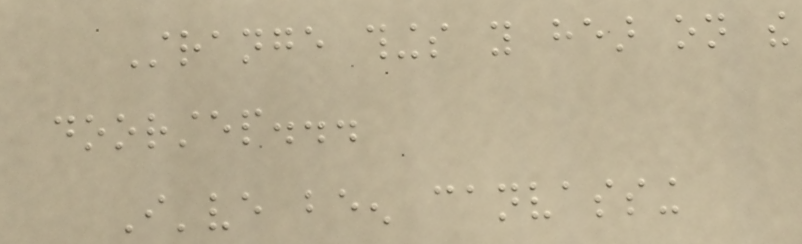Strange things you hear on the
doorstep...
I've been canvassing
